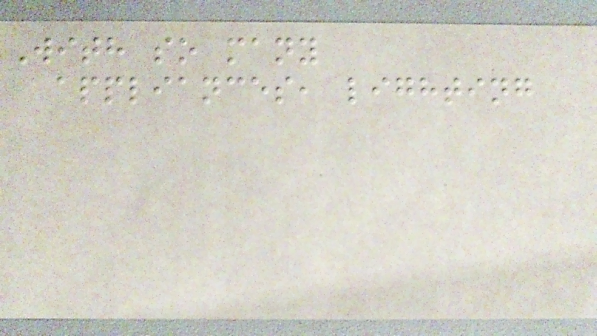With so many
appliances, lighting
